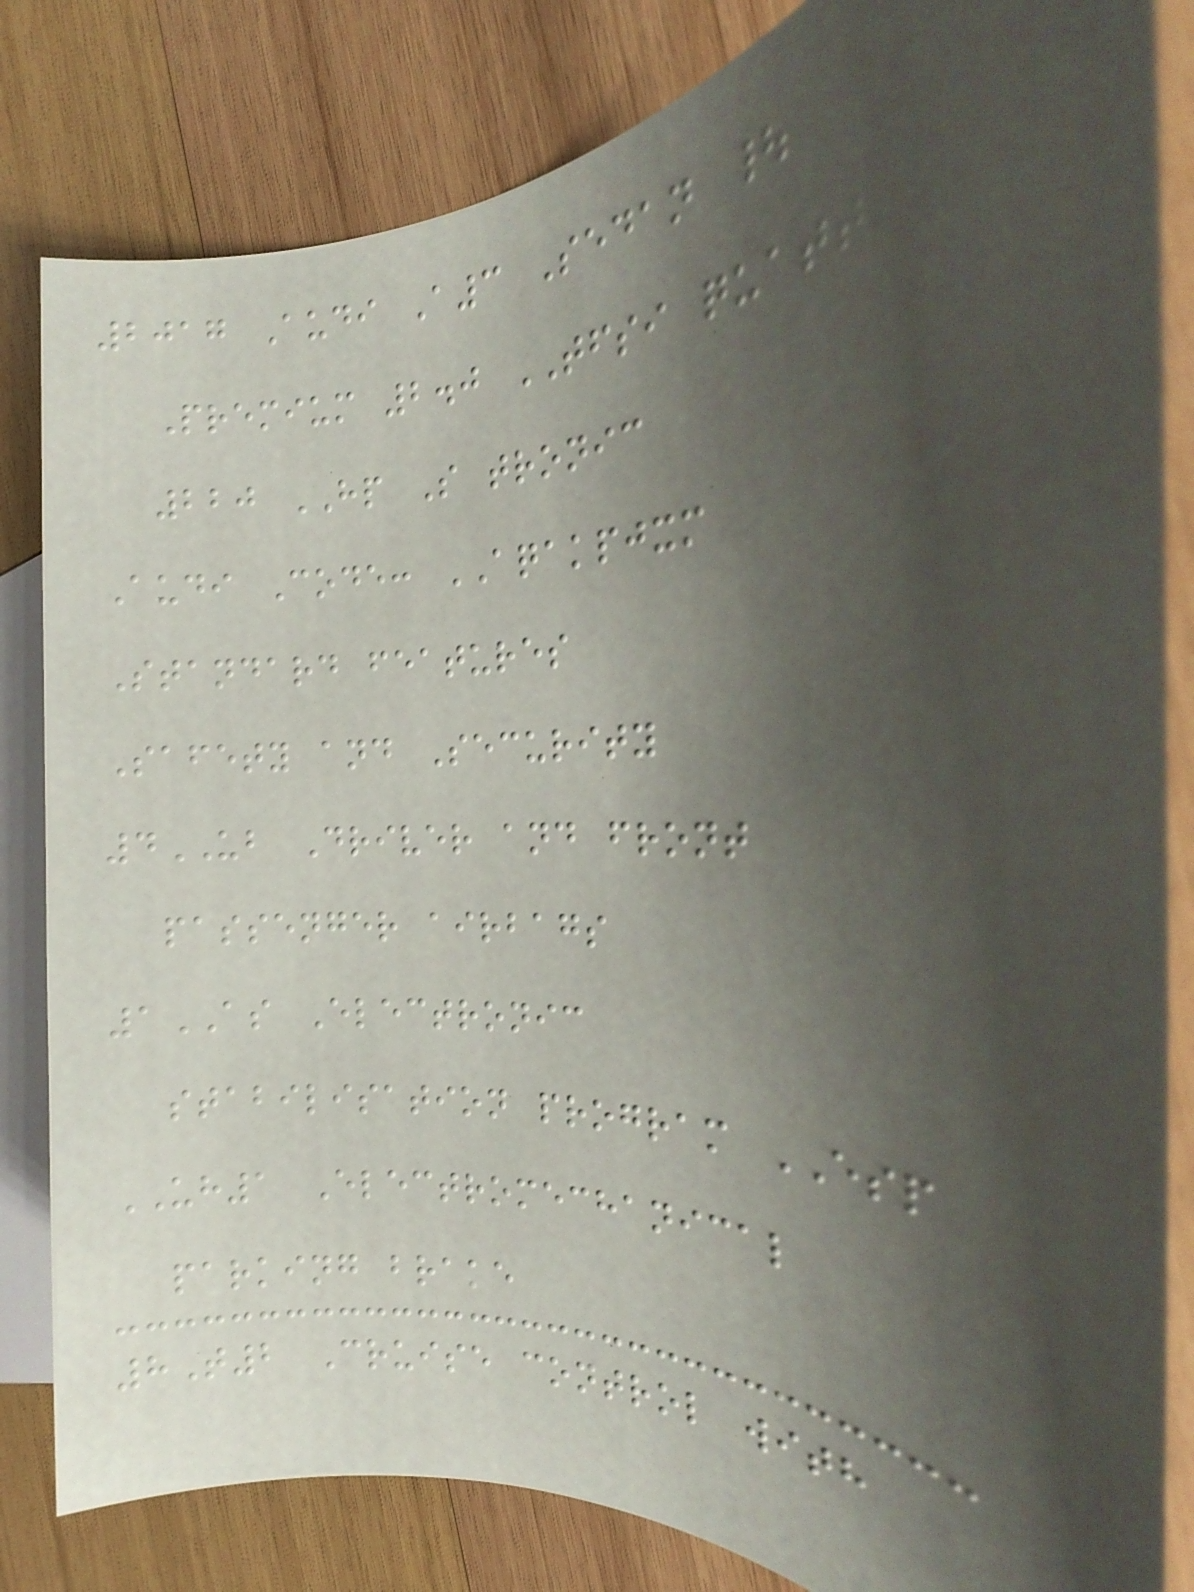2017 Audi A3 Sedan |
Premium 2.0 TFSI quattro
220 HP S tronic
Audi Code: AQAKPJXM
Standard features
Safety and Security
4UB Driver and front
passenger airbags
1AS Electronic
stabilisation program ESP
UH1 Electromechanical
parking brake
8T2 Cruise control with
